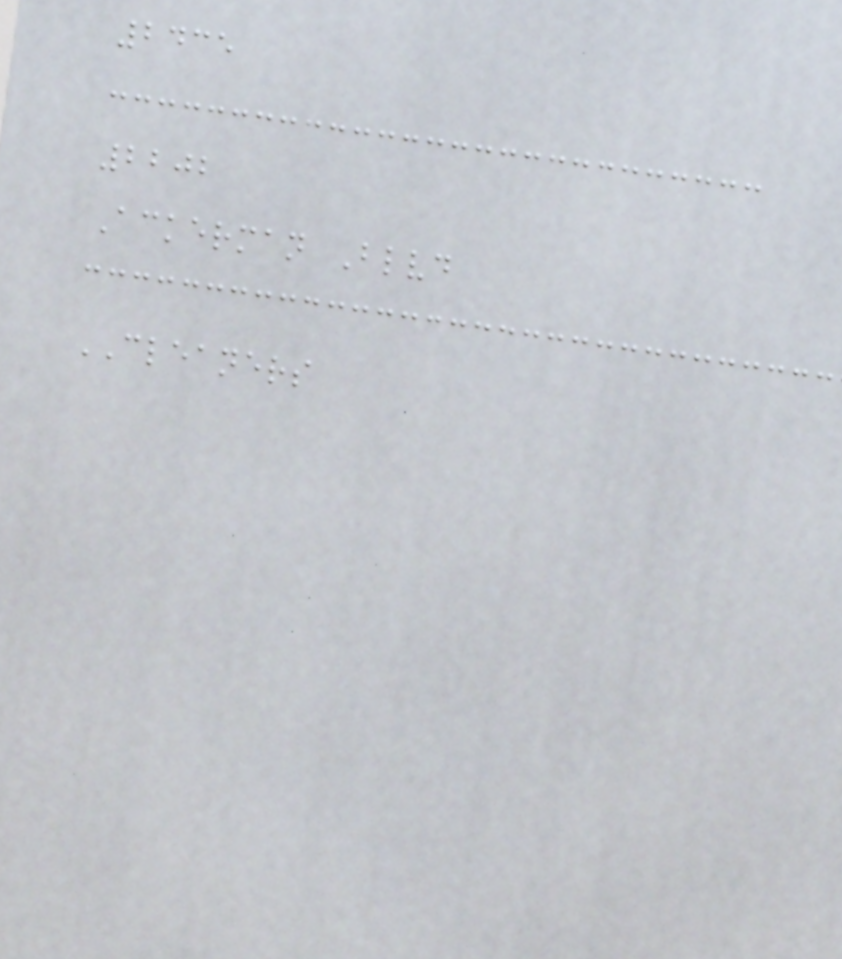2435
2202
Ackerman Blvd
CLEANERS
